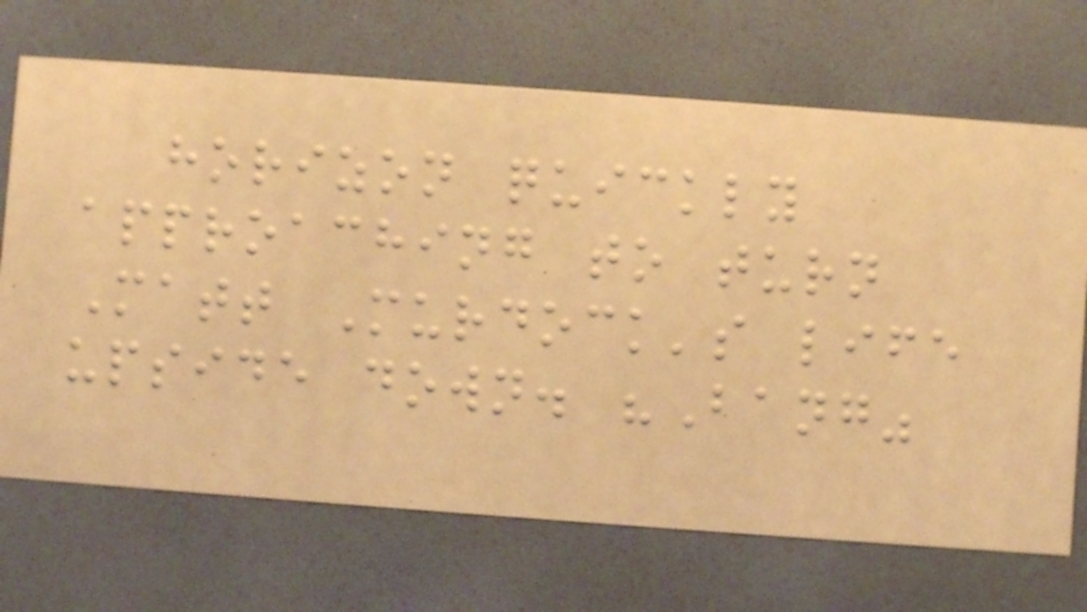horizon quickly
approaching to turn
Matt Murdock's life
upside down. "Bang"
